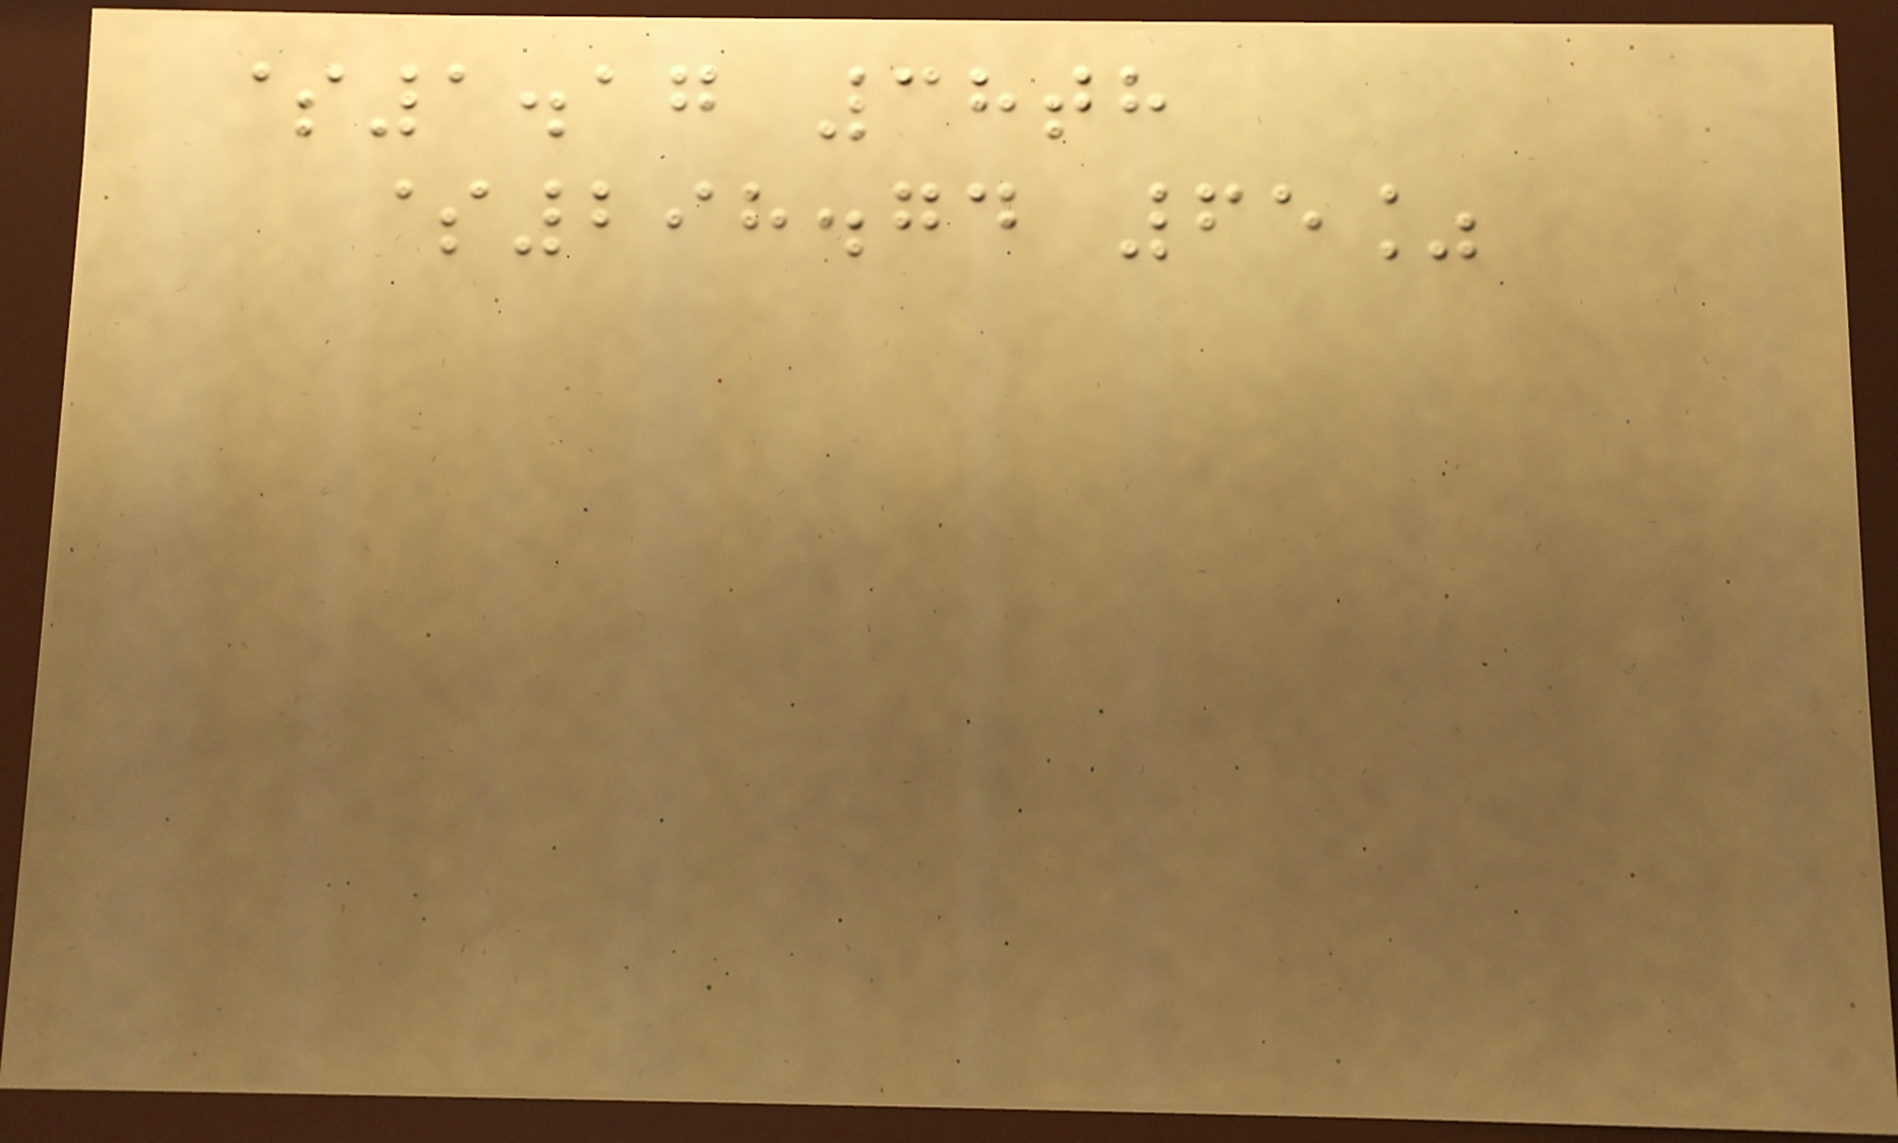$1.17 38th
$298.74 65%
